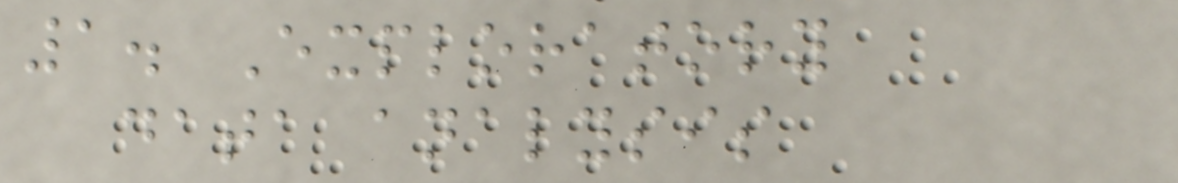1. Exploratory
data analysis
